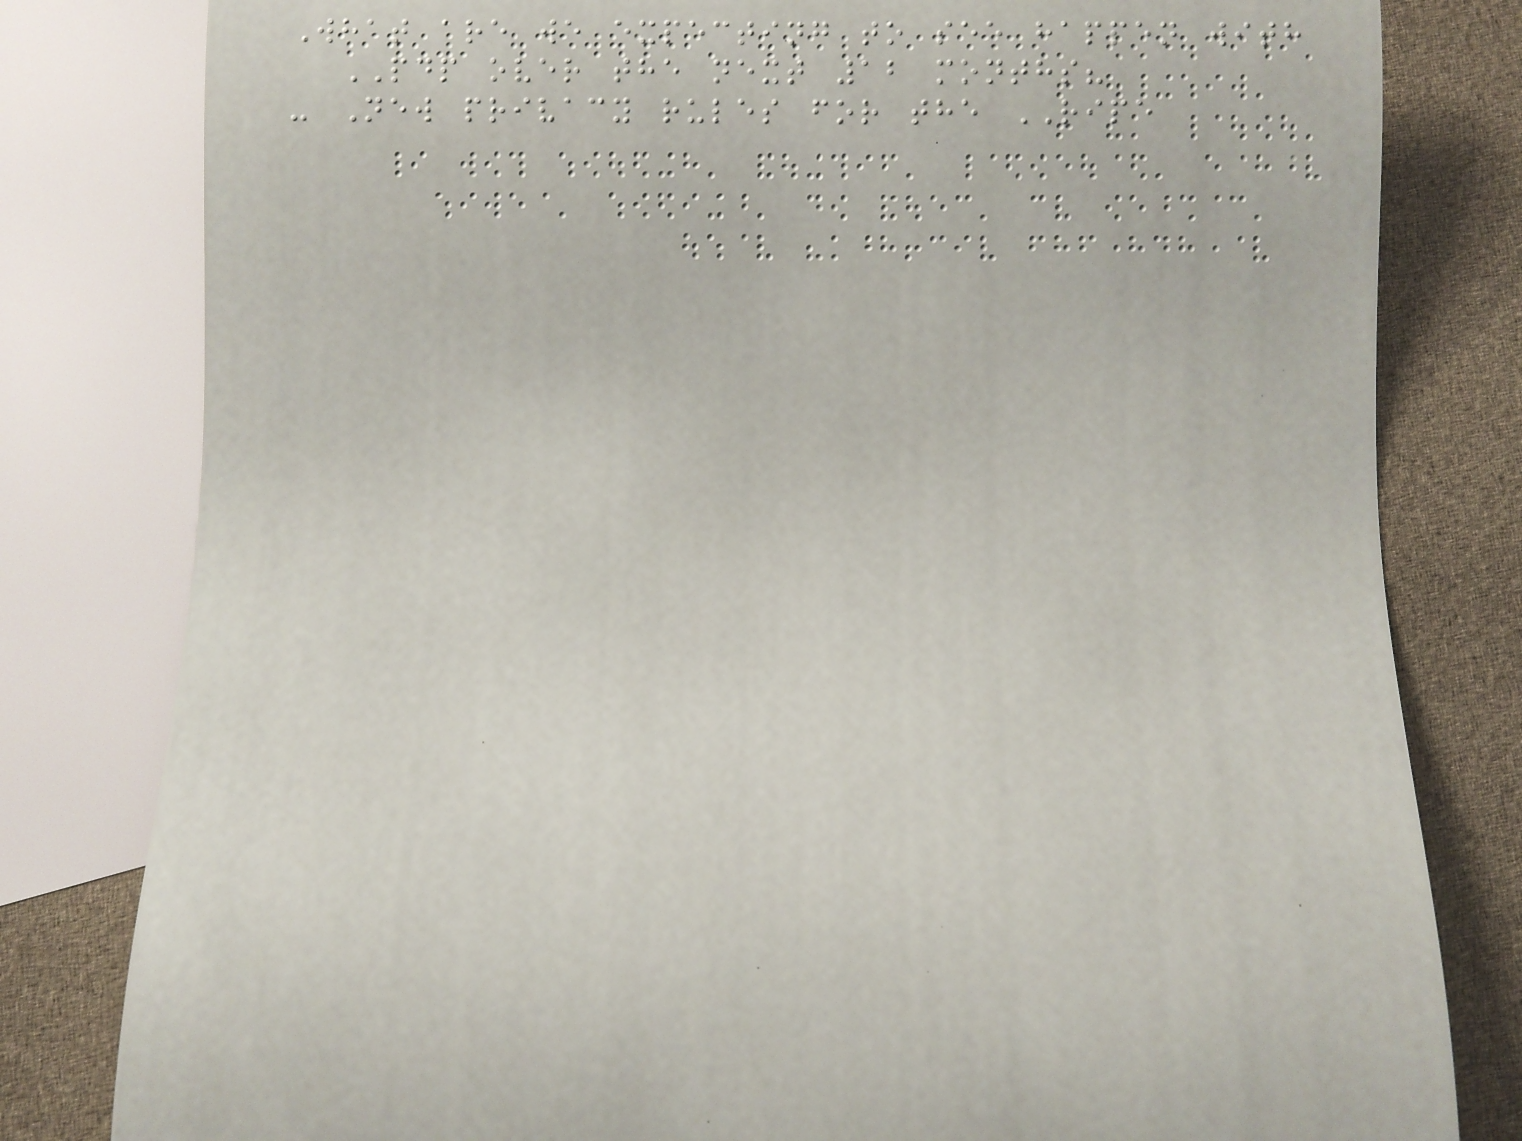What are we expecting to see happen with
PDP over the next 12 months?
- New privacy rules for the RIPE
